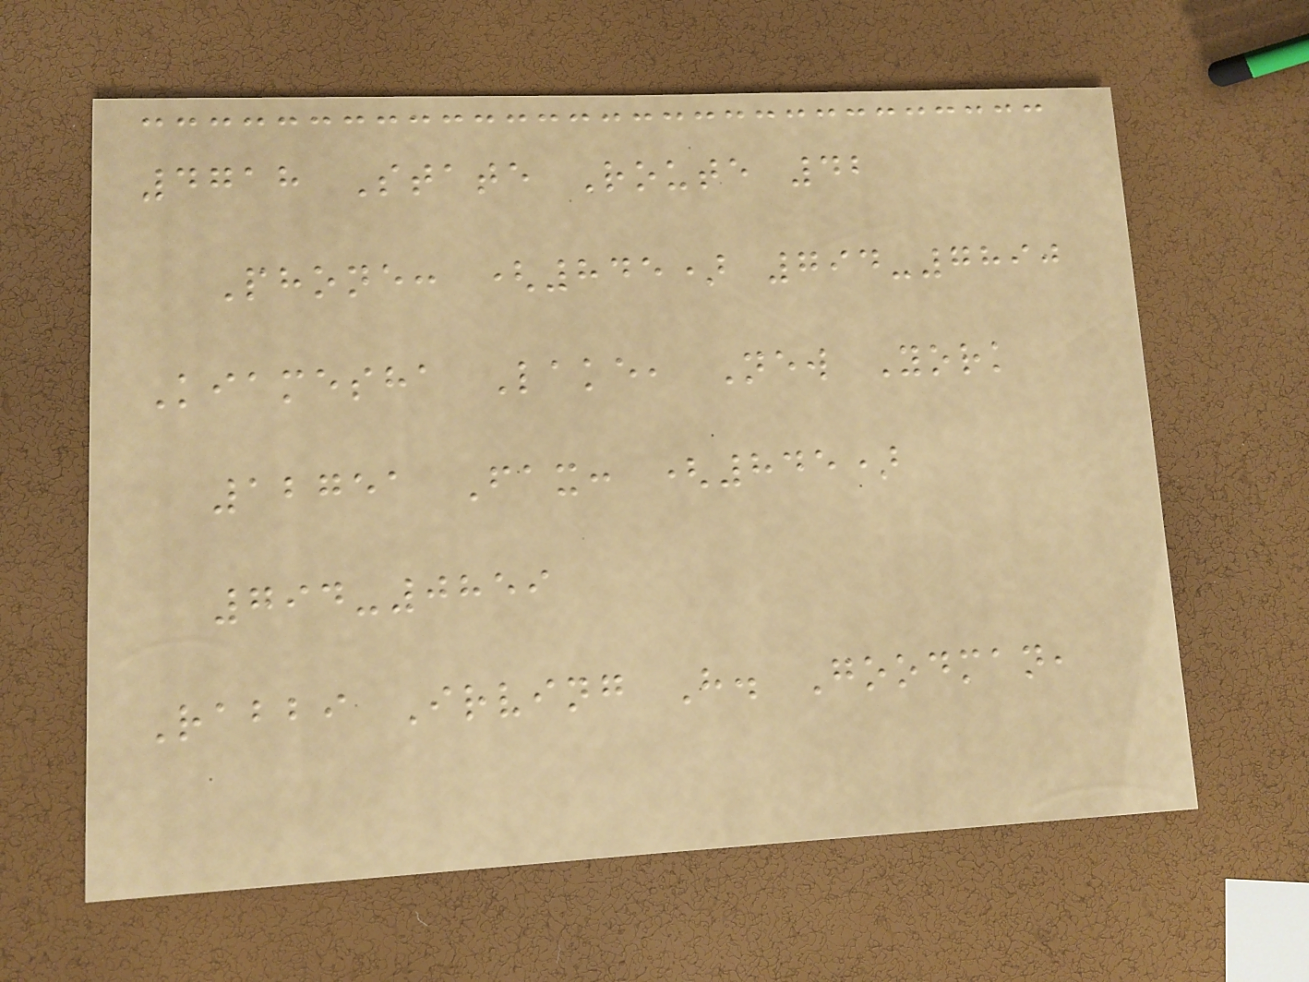4718 State Route 42
Phone: (845) 794-7890
Kiamesha Lake, New York
12751 Fax: (845)
794-0859
Rabbi Irving H. Goodman,
